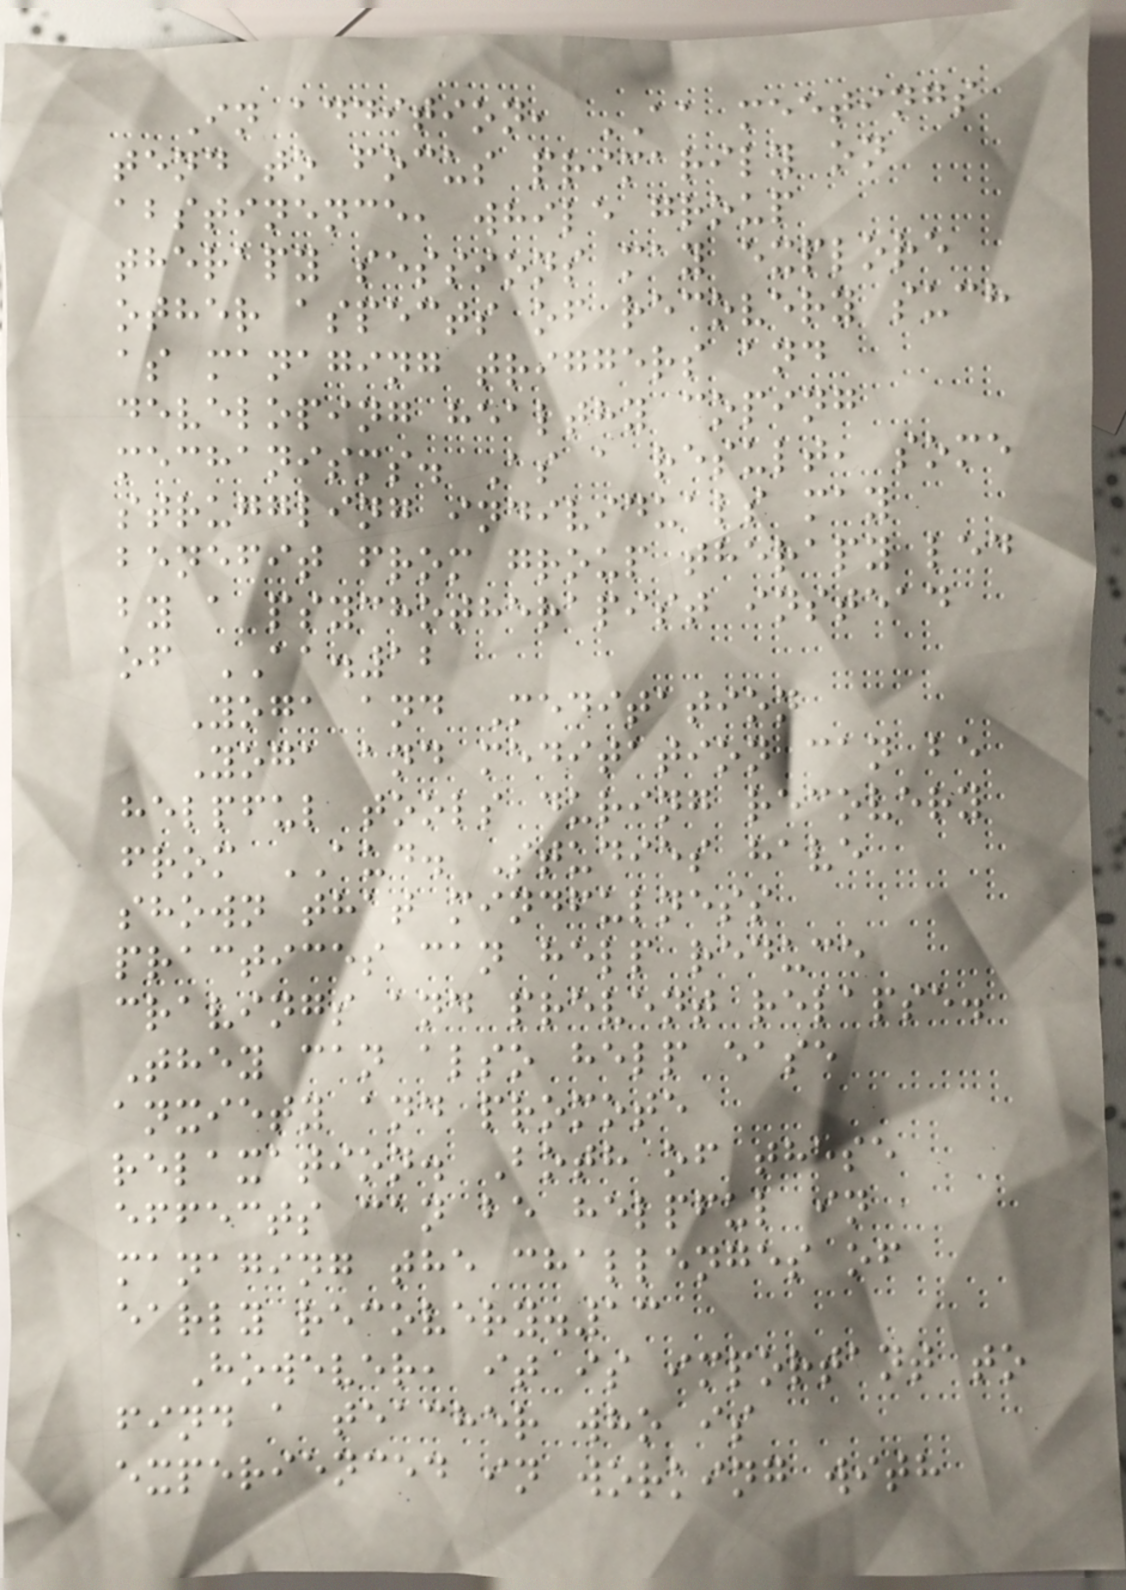In addition, AA meetings
tend to focus primarily on
abstinence, while group
therapy sessions may explore
other aspects of recovery such
as managing triggers and
developing healthy coping
mechanisms. As a result, some
struggling individuals may
benefit from group therapy led
by a psychotherapist instead
of AA.12
Yoga and Meditation
Yoga and meditation can be
helpful tools during recovery
from AUD. Studies have
shown that mindfulness
practices can help reduce
cravings and prevent relapse.
They can also help ease
anxiety and promote
relaxation. Both of these
effects can be helpful in
managing the challenges of
early recovery.13
However, it is important to
find a teacher who is
experienced in working with
